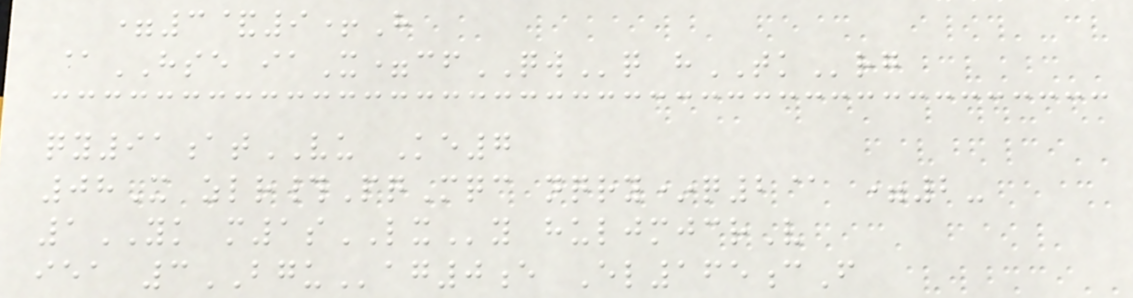=3&9+H
@HSE iaX=cfQWq hTKrg
qy91atVU Ke7
08X zlr#PqMqc nqry*q2@ =2-
1YK m1sLXy huljmjcrV
iea 3BGUag0e El165cF
